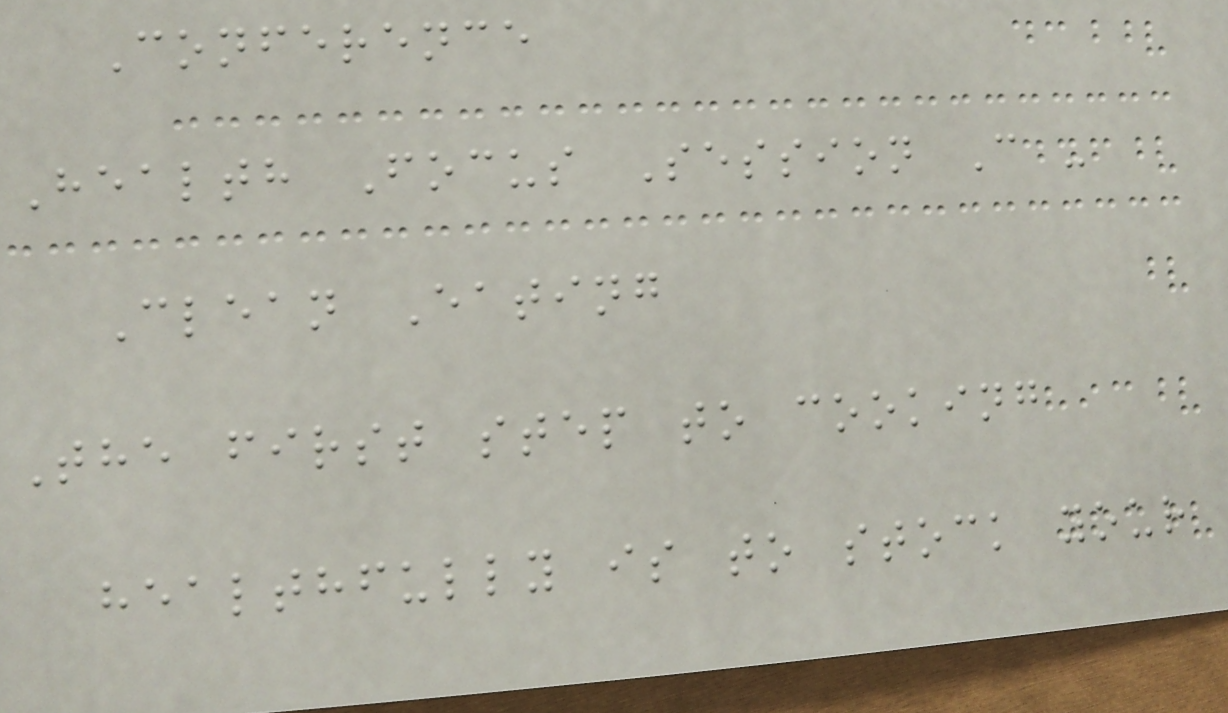Conference
Health Focus Session C -
Clean Eating
The first step to cooking
healthfully is to stock your
